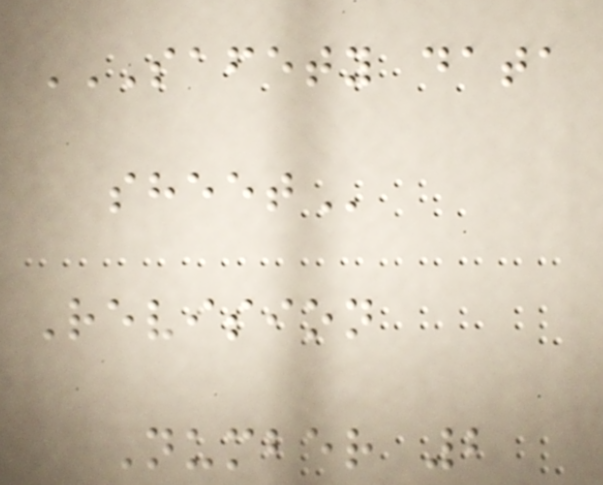SAFETY DATA
SHEET
Revision
Number 2
